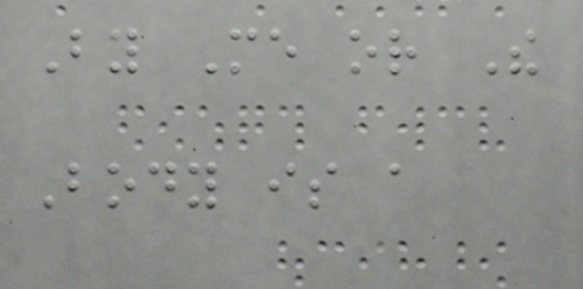By Me or The
Body is a
